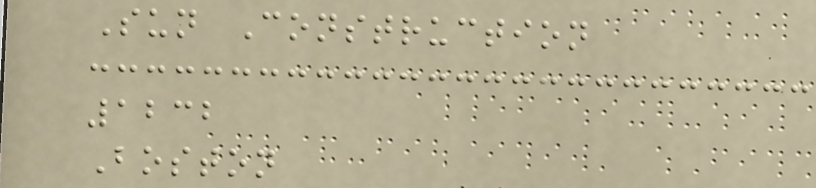Sun Construction
1232
Boston
